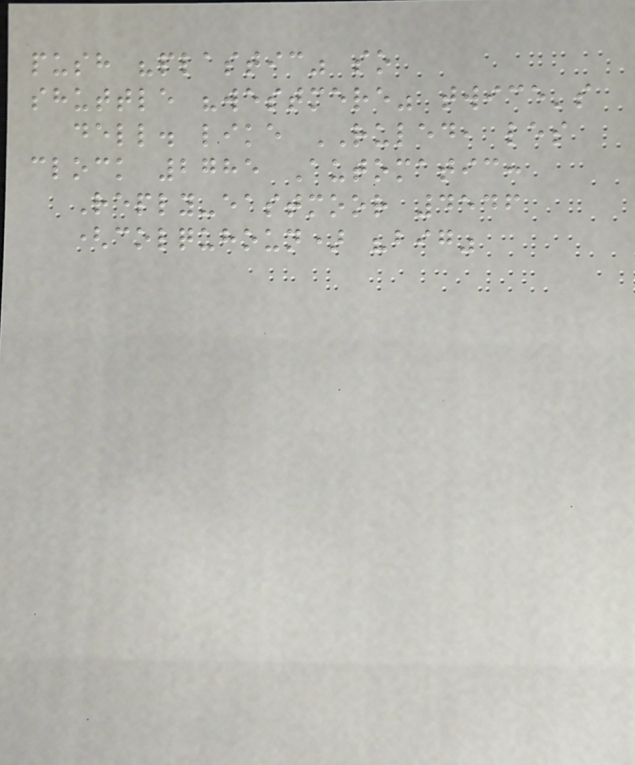push "plastic" so
shuttle "westmere" twice's
dell. like RULED, les
clock 2785 Automatic:
Reply-eastmoor 4546
(colquhoun) "big"
